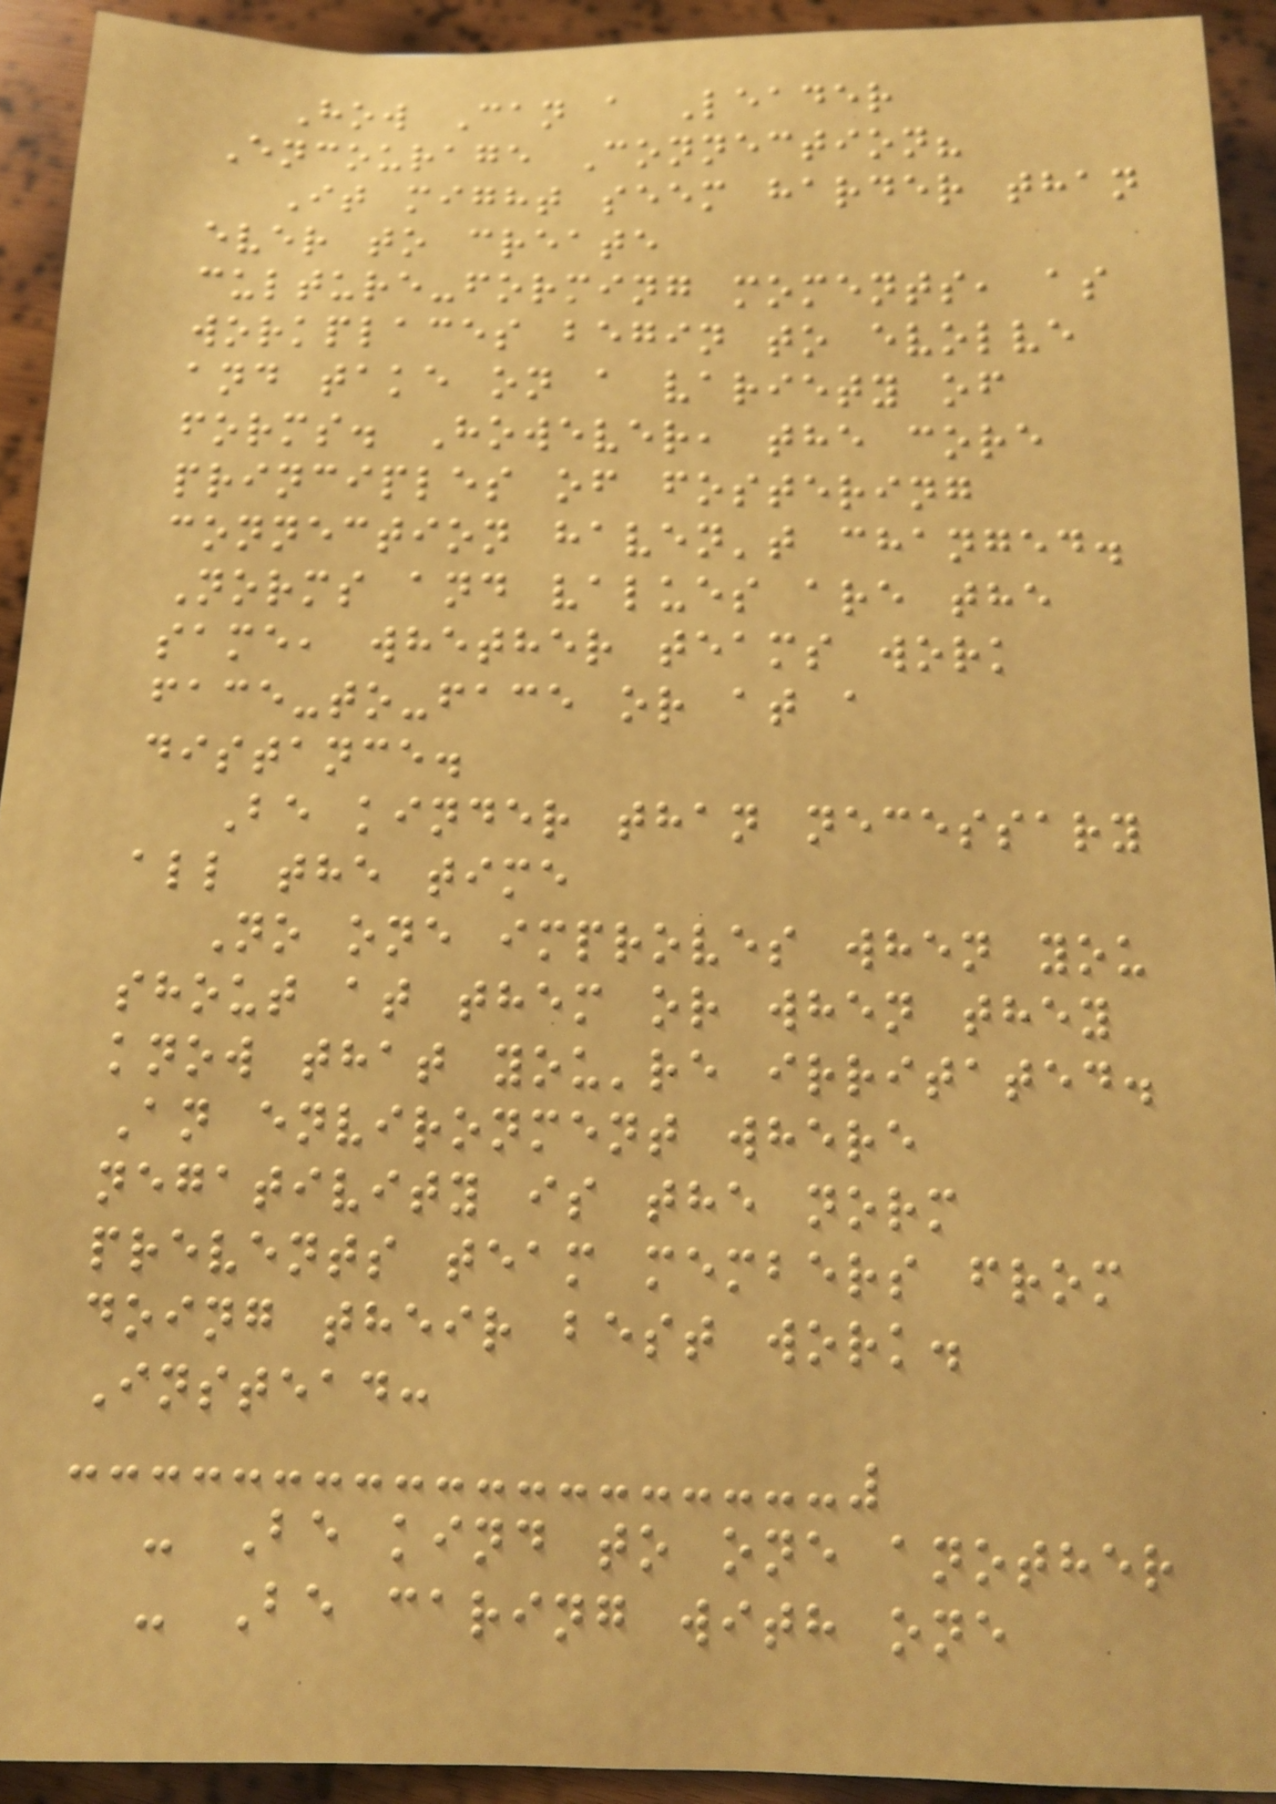How Can a Leader
Encourage Connection?
It might seem harder than
ever to create
culture-forming moments, as
workplaces begin to evolve
and take on a variety of
forms. However, the core
principles of fostering
connection haven't changed.
Norms and values are the
same, whether teams work
face-to-face or at a
distance.
Be kinder than necessary
all the time
No one improves when you
shout at them or when they
know that you're irritated.
An environment where
negativity is the norm
prevents team members from
doing their best work.
Instead:
- Be kind to one another
- Be caring with one
